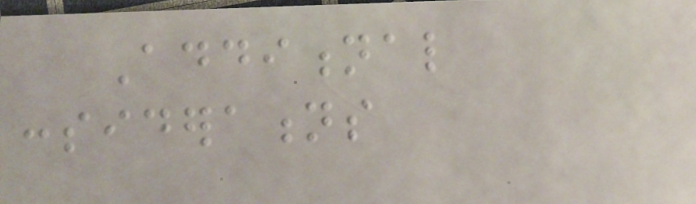Additional
considerations
